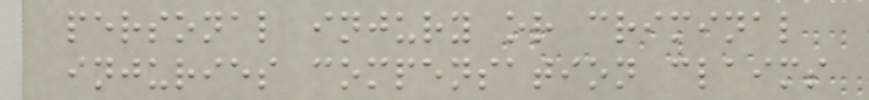personal injury or criminal
injuries compensation claims
